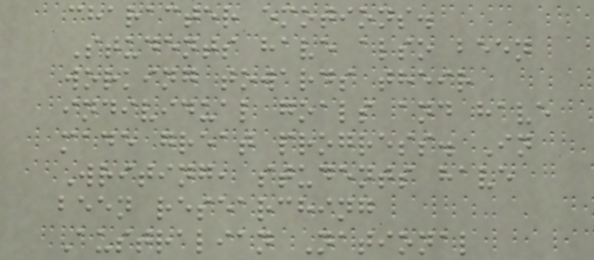character emotions.
Students have also been
working towards their
individual goals and have
made great progress. In
Writing, students have
been researching
Australian National
